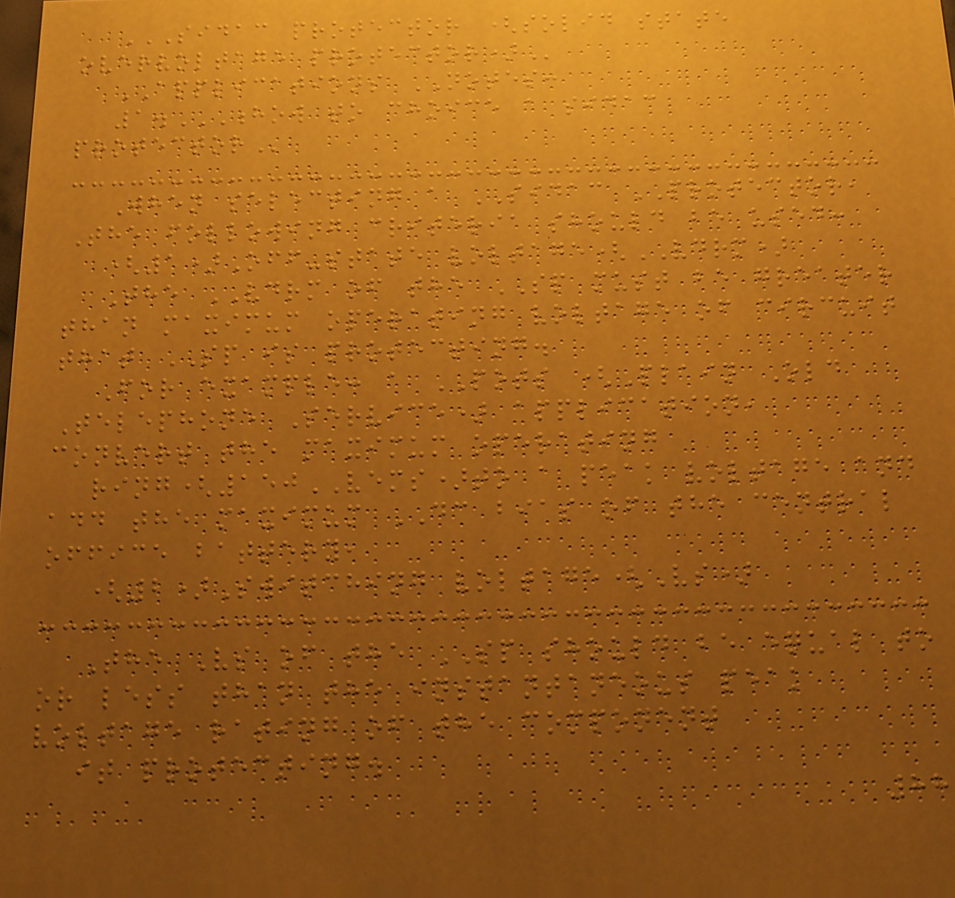SIDAC PROTECTOR (SOLID STATE
OVERVOLTAGE PROTECTOR)
APPLICATIONS NOTES:
1.HOW TO CHOICE A SIDAC
PROTECTOR
When selecting a SIDAC PROTECTOR,
The following criteria should be used:
(1)Off-state voltage(VDRM)
The VDRM of the SP must be greater
than maximum operating voltage of circuit
that SP is protecting.
For example: a POTS (Plain Old
Telephone Service) application,
convert the maximum operating
ring(150VEMS)to a peak voltage and
add the maximum DC bias of the central
office battery,
(2)Switching voltage(Vs)
The Vs of the SP should be equal to
or less than the instantaneous peak
voltage rating of the component
it protecting.
88
